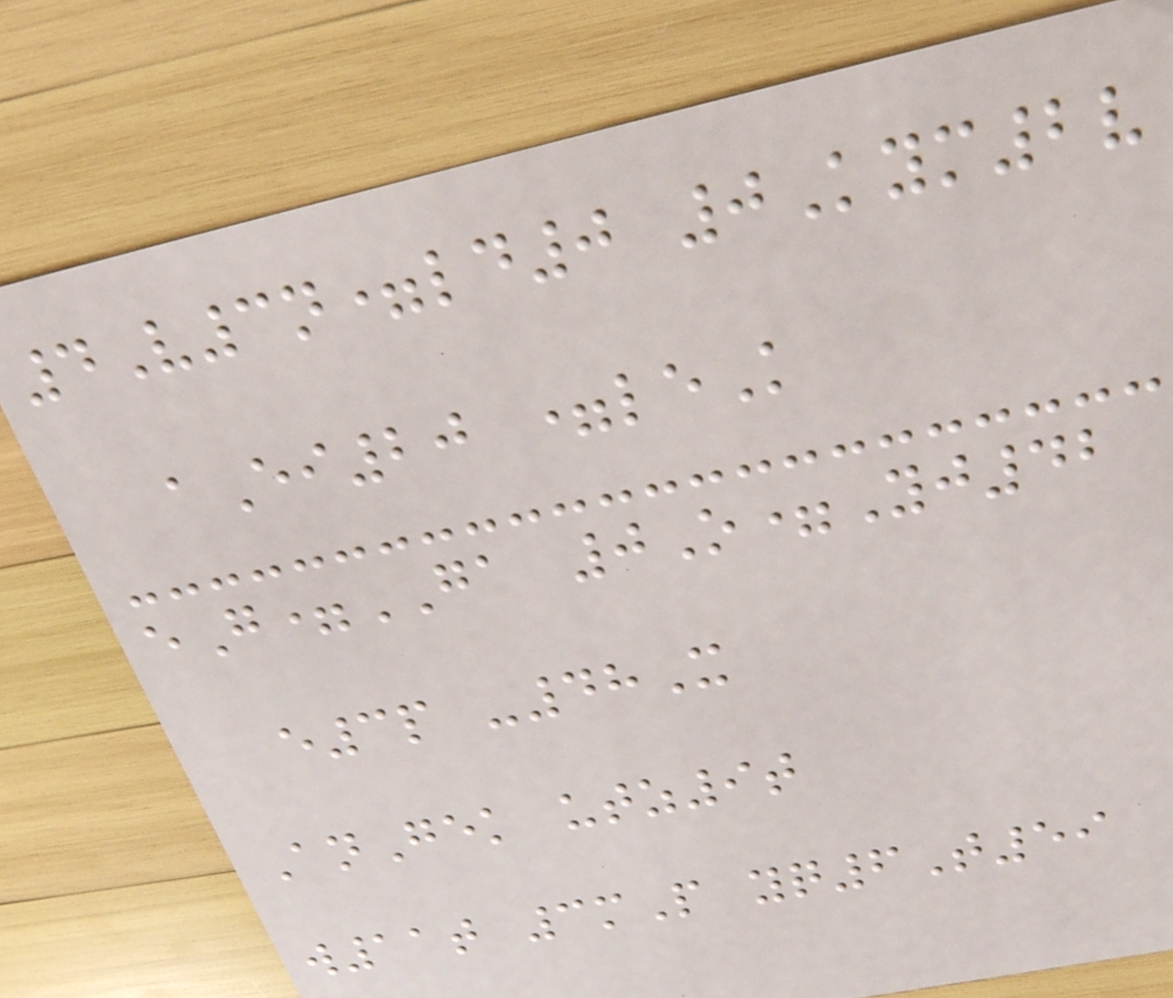4V3n=ld0 0Kym2v
aEi20 =leK
eG=GA 0O=Yj42
e3p -48X
AnGek utz9t
w11t 3mP yq6T59
